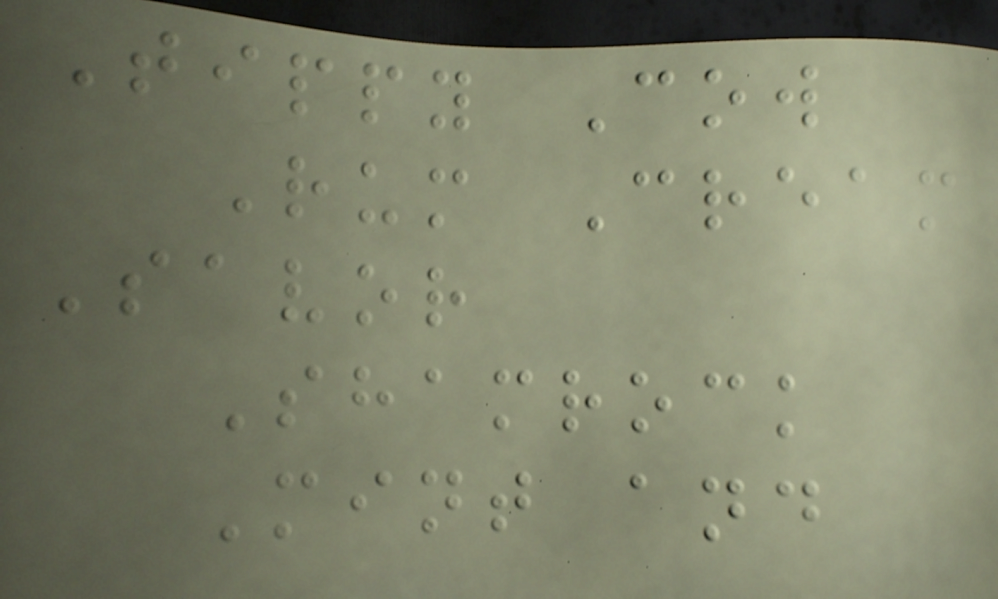Tippy Cow
Rum Cream
Savor
Shamrock
Mint and
